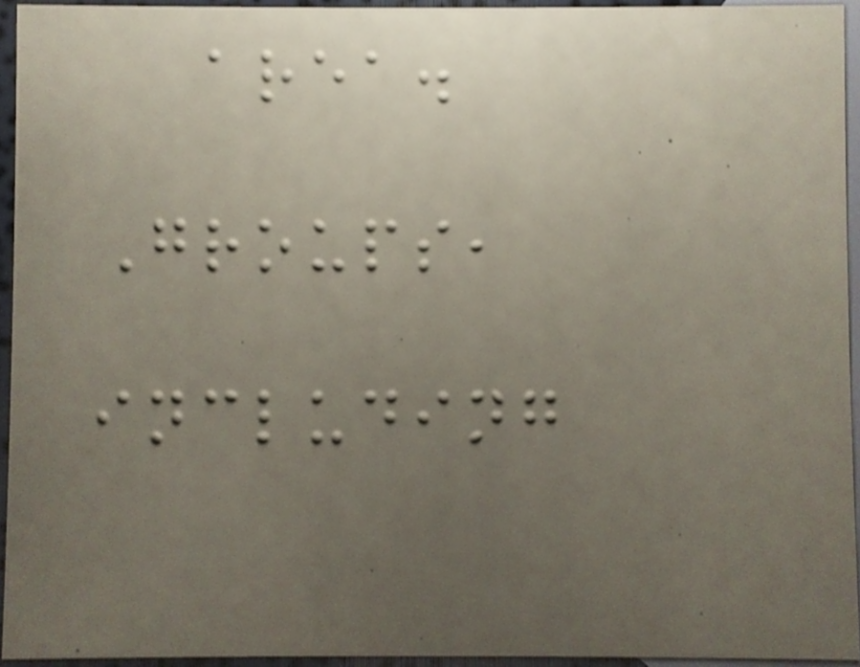area.
Groups,
including
